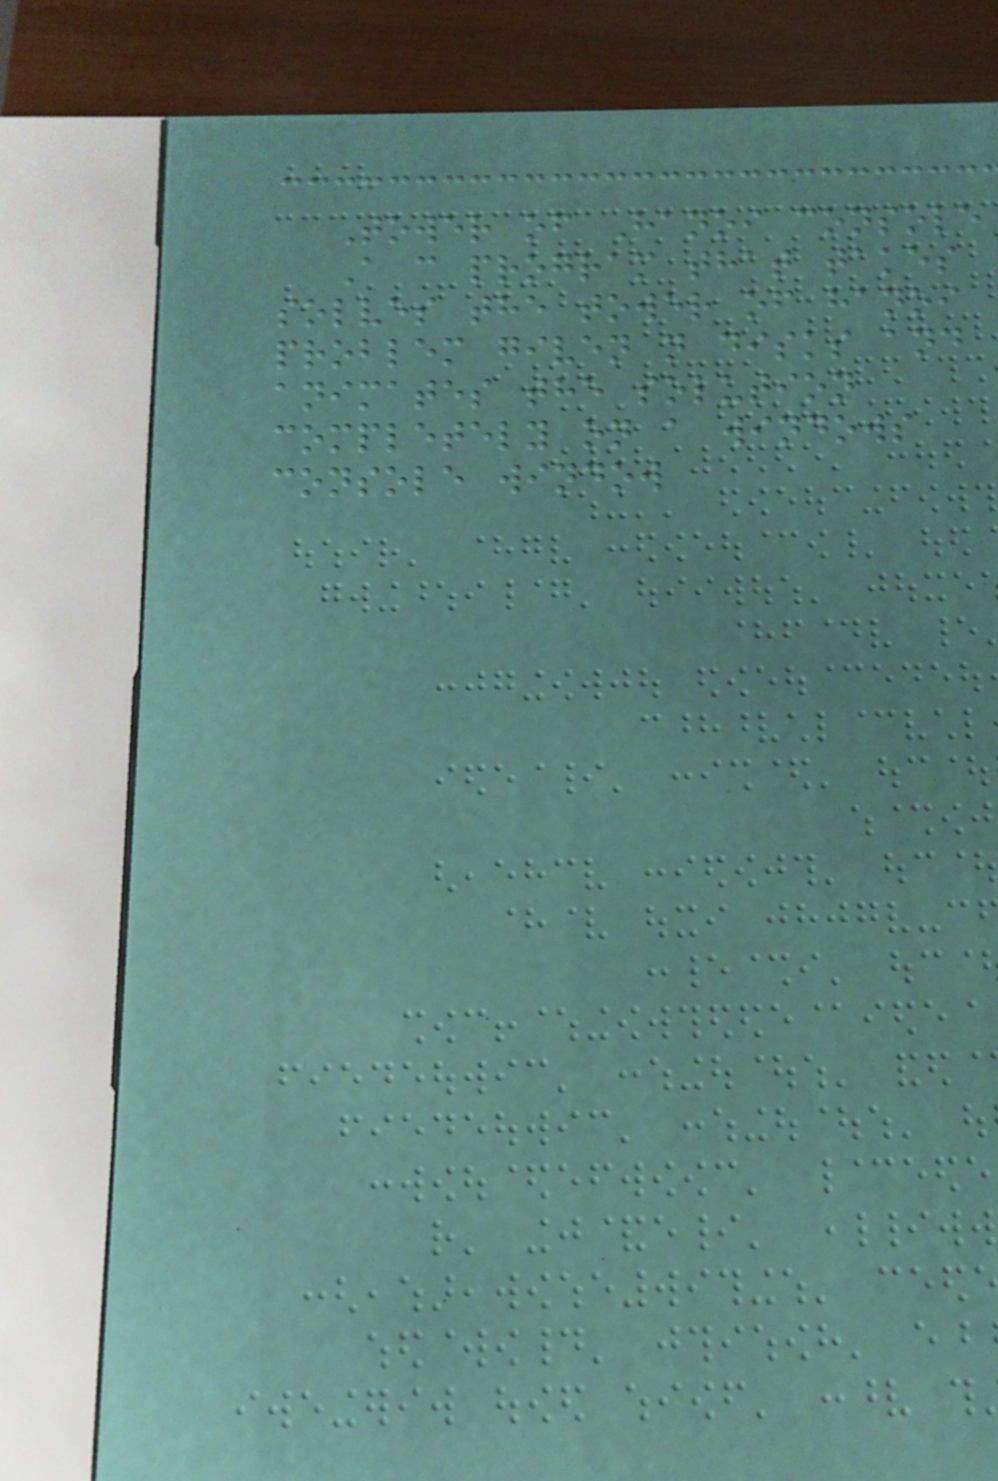Tower of Hanoi console
A c program that takes
solves the tower of hanoi
problem given n disks and
animates the solution
completely on a windows
console window
